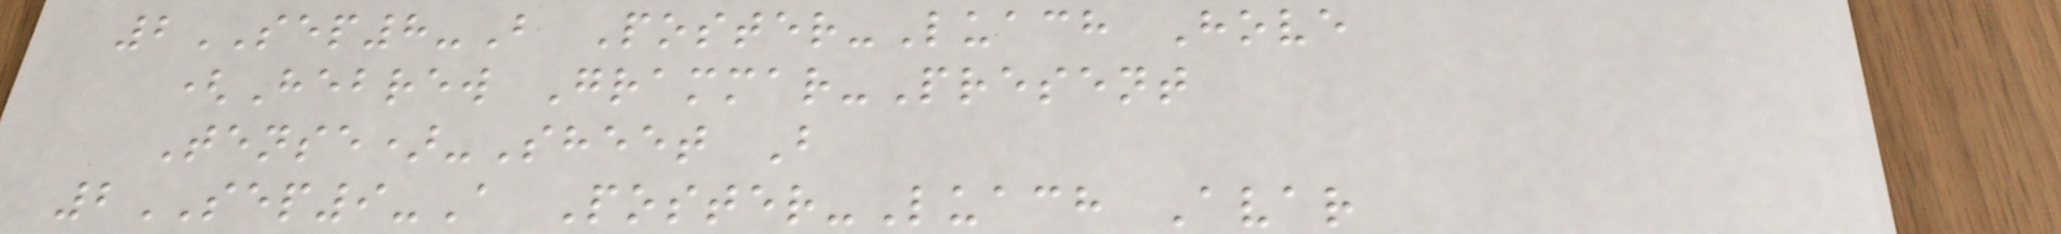2SEP8-B Poster-Luach Hove
(Hebrew Grammar-Present
Tense)-Sheet B
2SEP9-A Poster-Luach Avar
